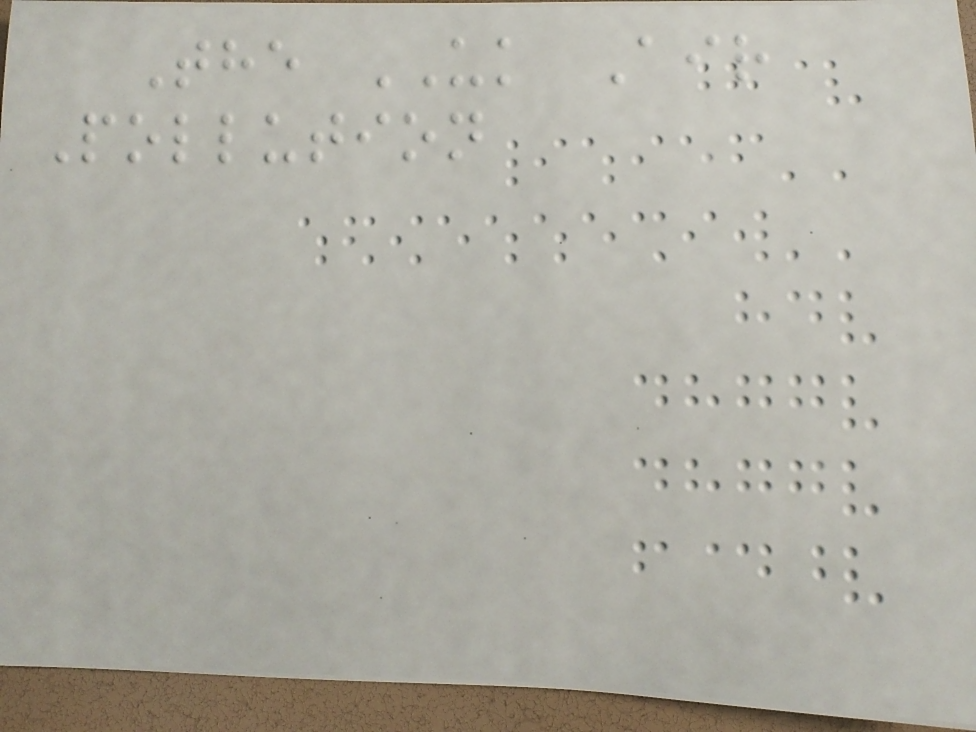The UK Air
Pollution
